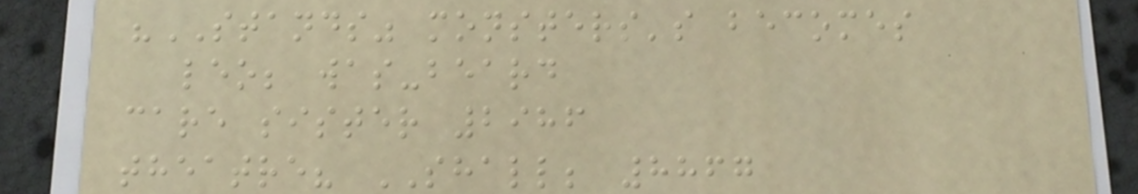"STANDS" monsters's becomes
leo; was-beard
care sister 2986
theatre? SHALL; 8867
